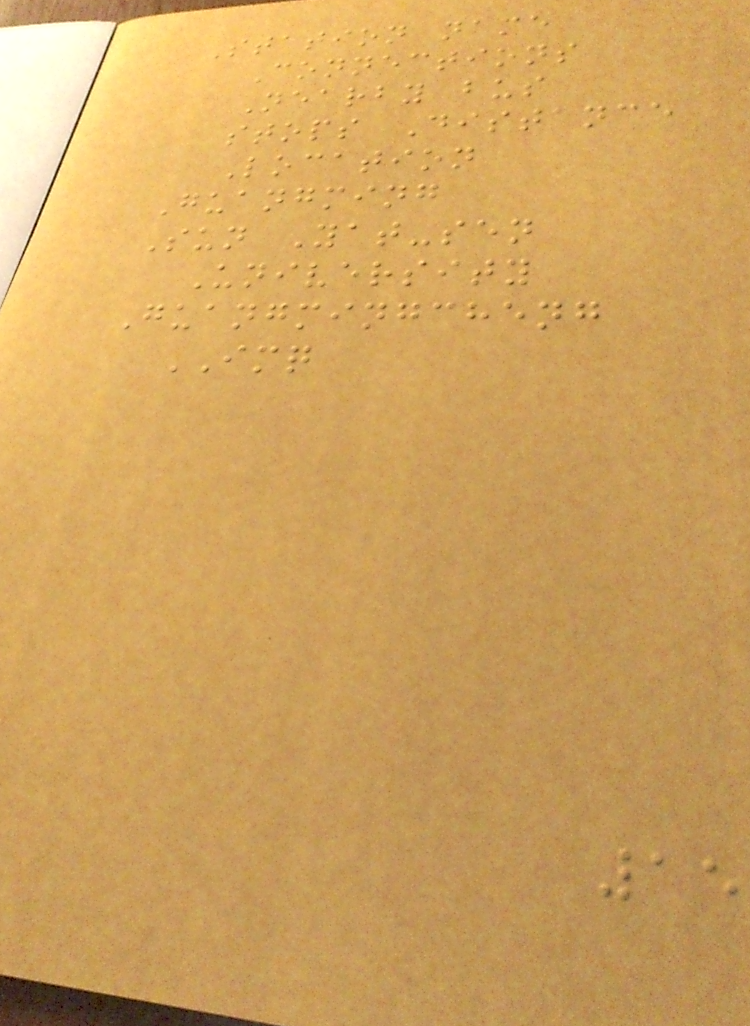Station name
Connections
Nearby bus
stops Distance
Location
Guangming
Sun Yat-sen
University
Guangmingcheng
IMQ
15
